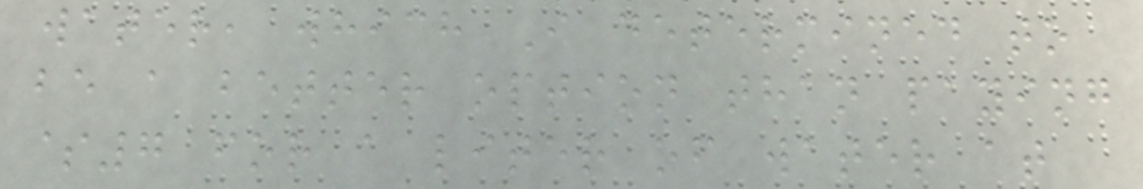water, which I determined to
be a better option than paying
$7 for a liter of water at
